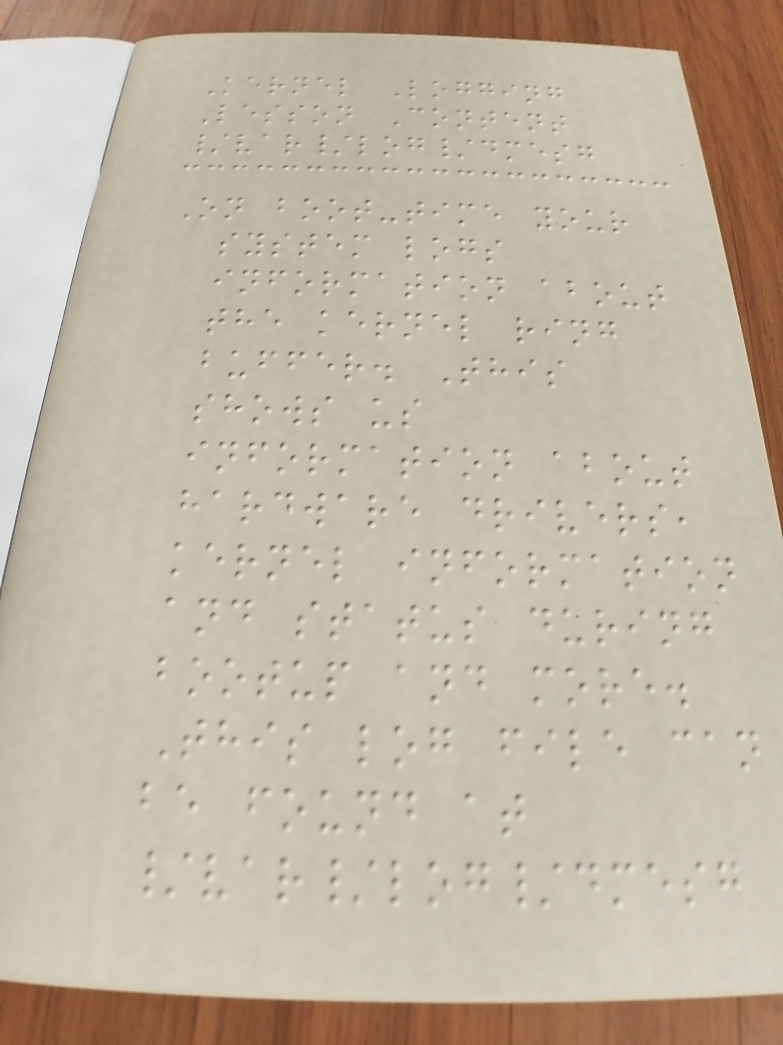Kernel Logging
Lesson Content
/var/log/dmesg
On boot-time your
system logs
information about
the kernel ring
buffer. This
shows us
information about
hardware drivers,
kernel information
and status during
bootup and more.
This log file can
be found at
/var/log/dmesg
